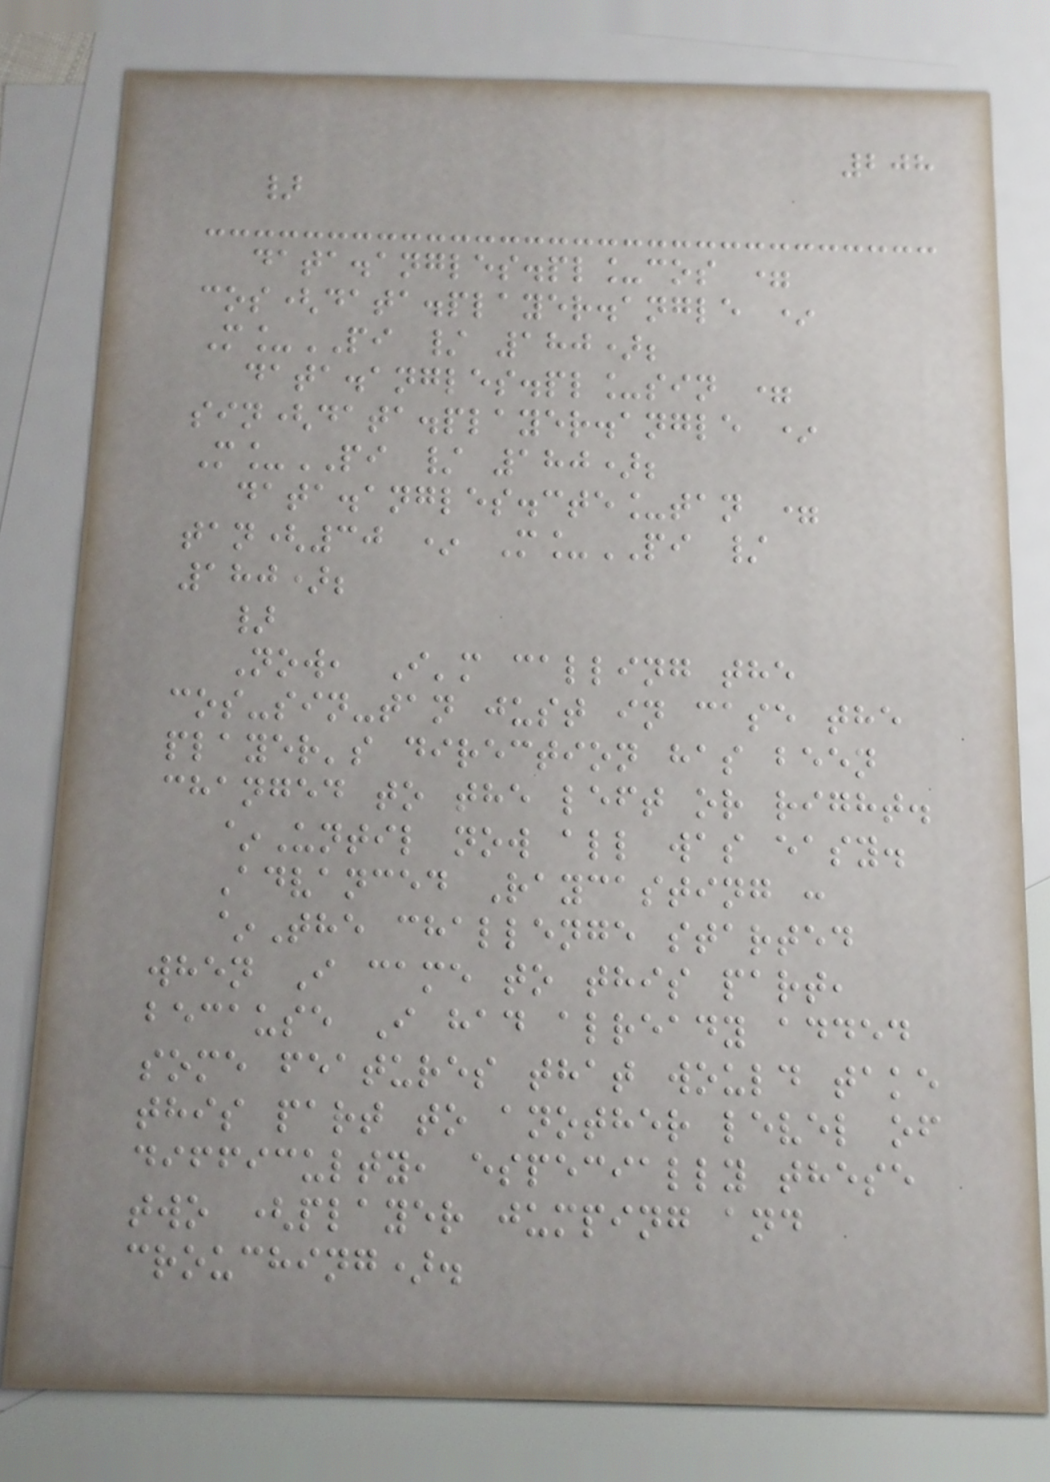208
}
data.angles.pl_cos =
cos(data.player.angle *
M_PI / 180);
data.angles.pl_sin =
sin(data.player.angle *
M_PI / 180);
data.angles.cte_tan =
tan(30 * M_PI /
180);
}
Now, I'm calling the
cos-sin-tan just in case the
player's direction has been
changed to the left or right.
~Until now all was easy.
Advanced Raycasting :
~The challenge started
when I came to this part,
because I had already added
some features that would take
this part to another level of
difficulty, especially these
two (player jumping and
crouching).
